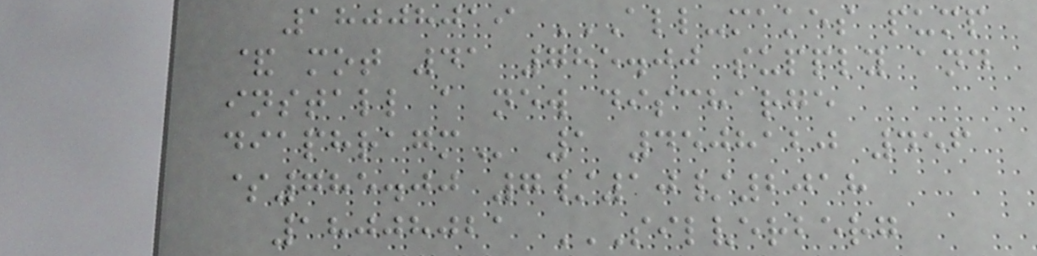18008019 ALL-MAKES PUMP
& MOT 41 785.00 SUPPLY AND
INSTALL A NEW DISCHARGE
DIAPHRAGM 1 4508120 456
$785.00 7/10/2018
18008021 SILVERBERG
